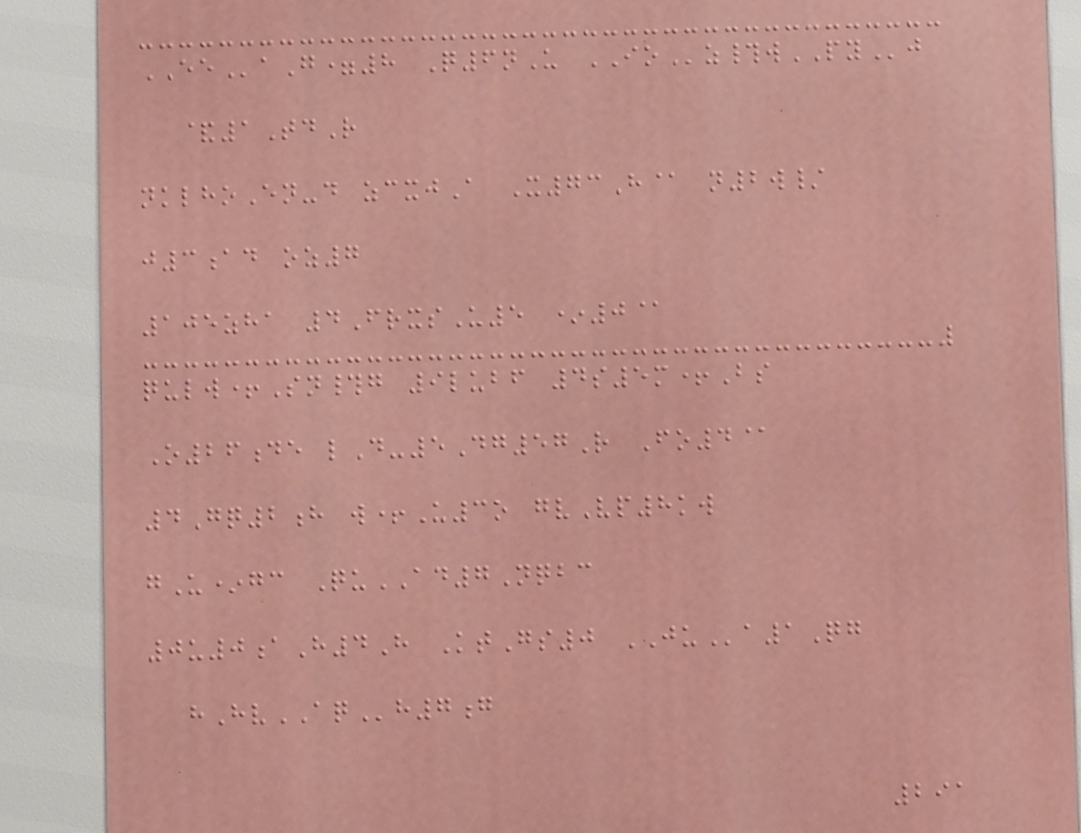EEaG=8 Q6nU IOz#wPYj
&1TdR
nklhoEn-d zcxjA X73H@ n2w/
j3ad oz7
105zha 4FrxsU5 *0@
qulw+Sn#g 9lubf 4s5m+Bs
O26de lD-5Dg57R Fo4@
4Gq2h w+U3o gvVp8kw
gU*gc QuAD7Nqbc
0u0aH4H KtGs0 JUa1Qg
hHvAQh7g
291
